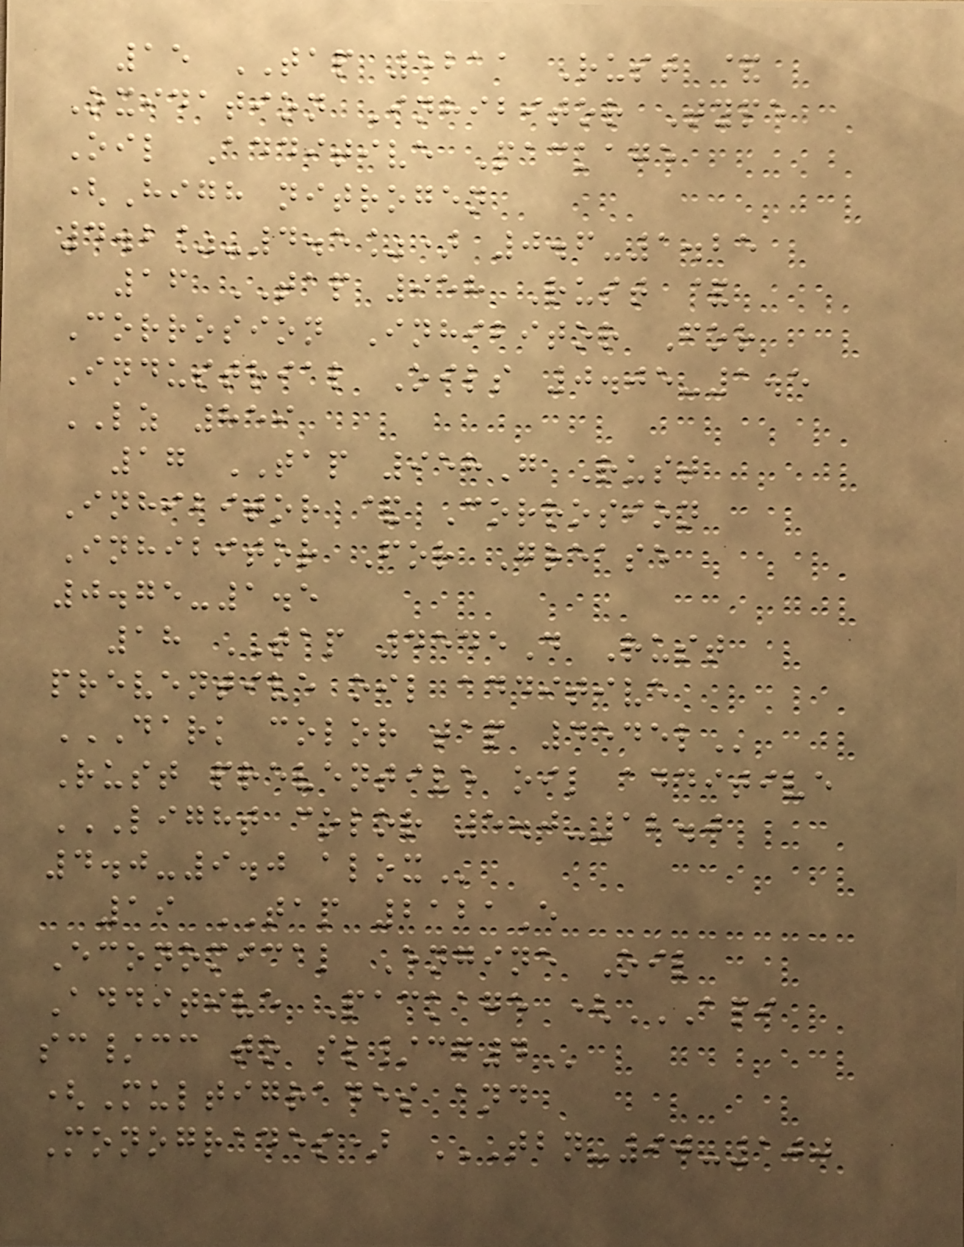15 TAP 5211 Rust &
Oxidation Inhibitor Type
Oil Additive Package
(High nitrogen
4.2%-4.5%) 0.6-1.25
16 TAP 958 Rust &
Corrosion Inhibitor For
Industrial Oils 0.05-1.5
LZ 859
17 TAP 958G Rust
Inhibitor & Corrosion
Inhibitor For Grease
0.75-1.5
18 TAP 4545D Rust
preventive oil additive
DARK COLOR TAP 4545L
Rust preventive oil additive
LIGHT COLOR 5.0-12.0
4.0-9.0 ALOX
19 TAP 2121E
Economical Engine Oil
Additive Package (API
SC/CC TO SL/CF4
(Multigrades and
Monogrades) TBN-90-100
